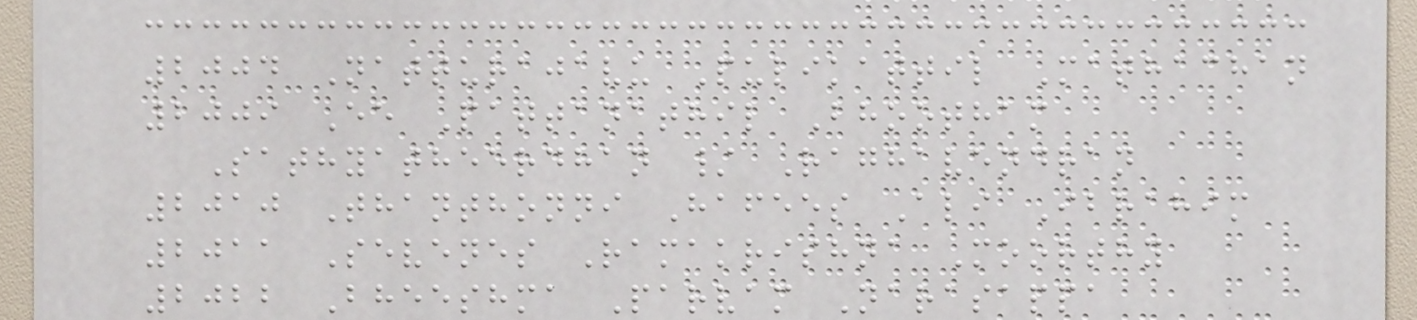2004 Natturajavu Pulikattil Mathachan
2009 Ee Pattanathil Bhootham
Sathyatheerdhan / Raghavendran
2010 Thanthonni Hafees Ali Ibrahim
2011 Sevenes Ramakrishna Moorthy
2022 Bheeshma Parvam Narasappa
